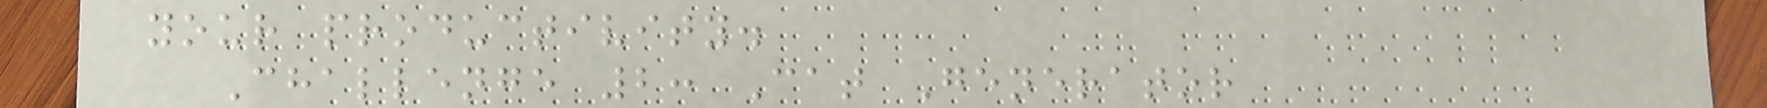your productivity.
Challenge 2: Cat Generator
